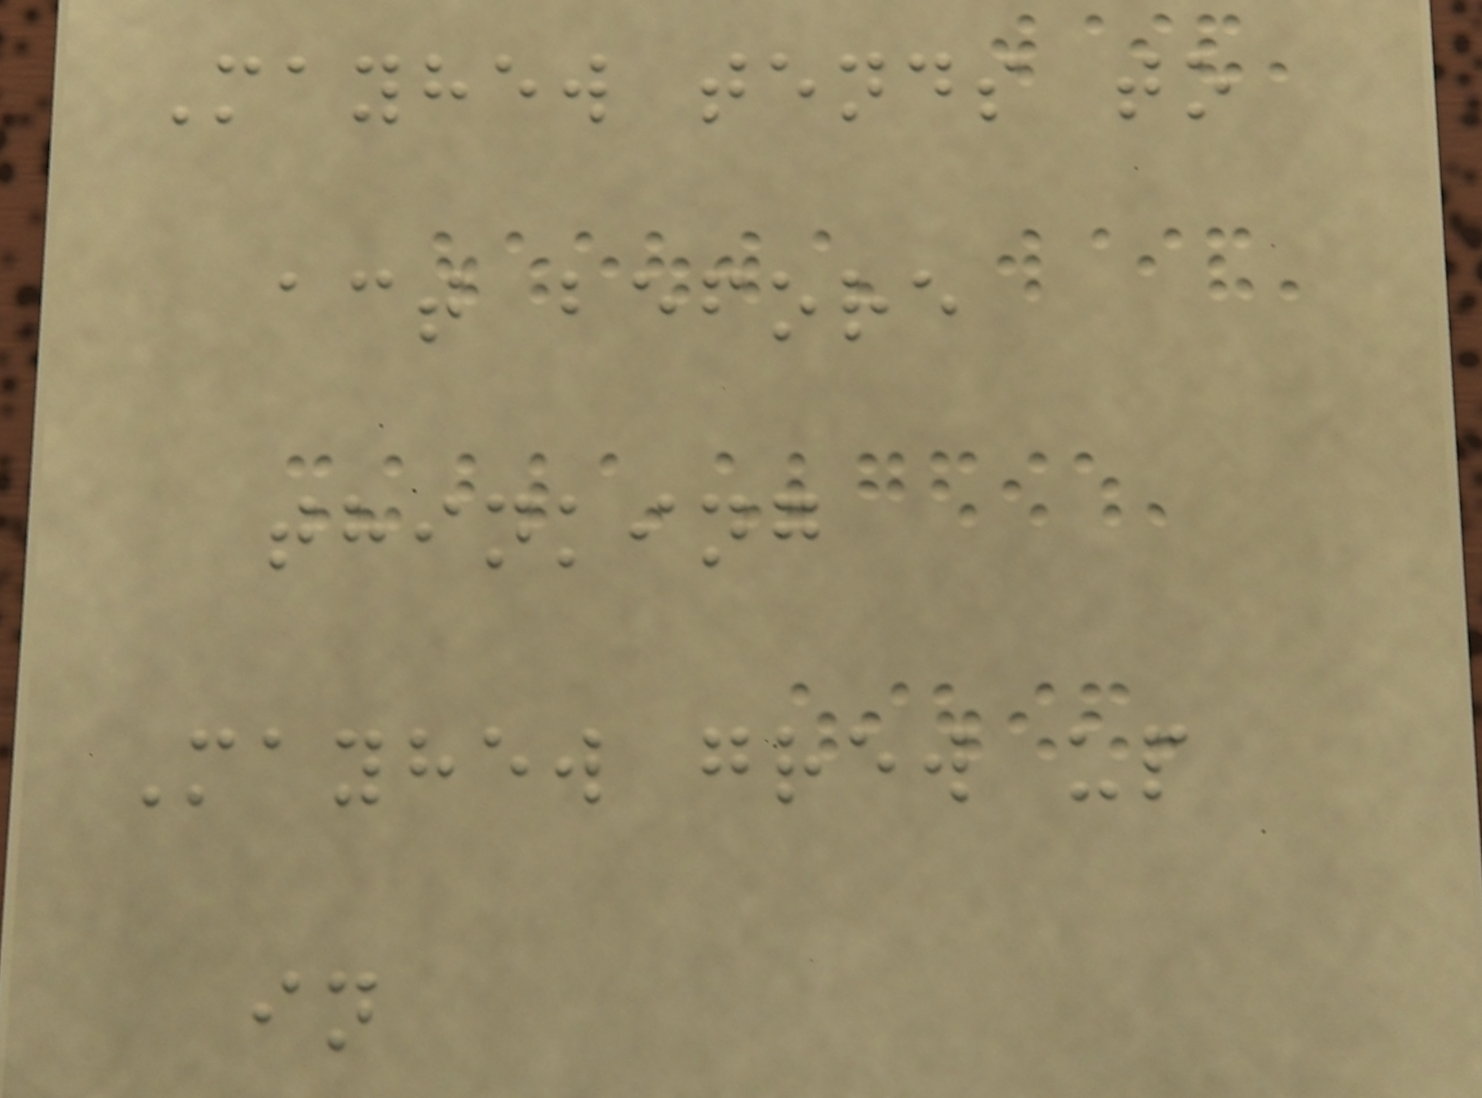Mayhew tends to
act before
thinking
Mayhew grew up
in
